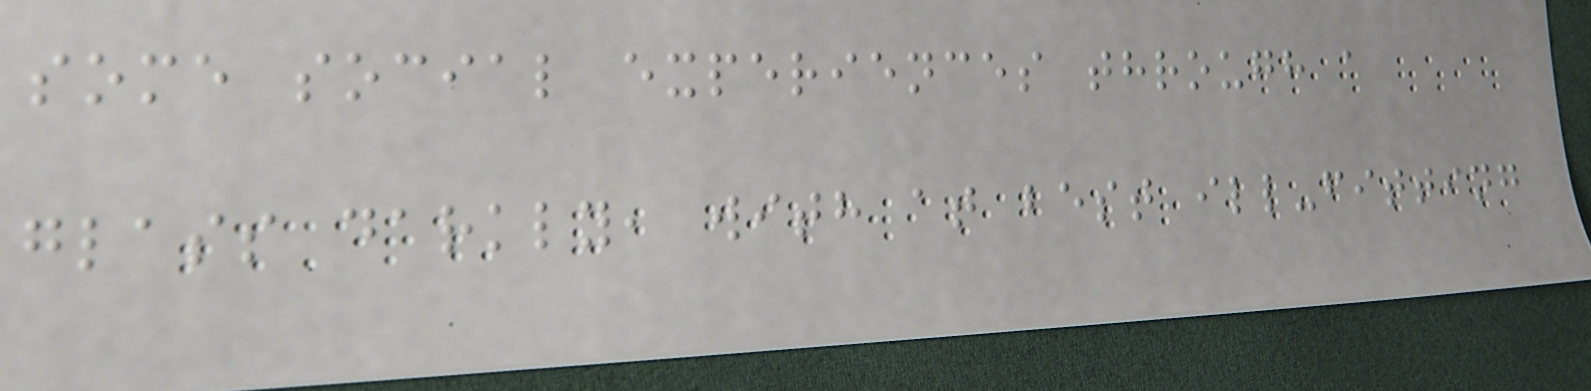some social experiences through a
glass darkly, with at best ill-fitting
